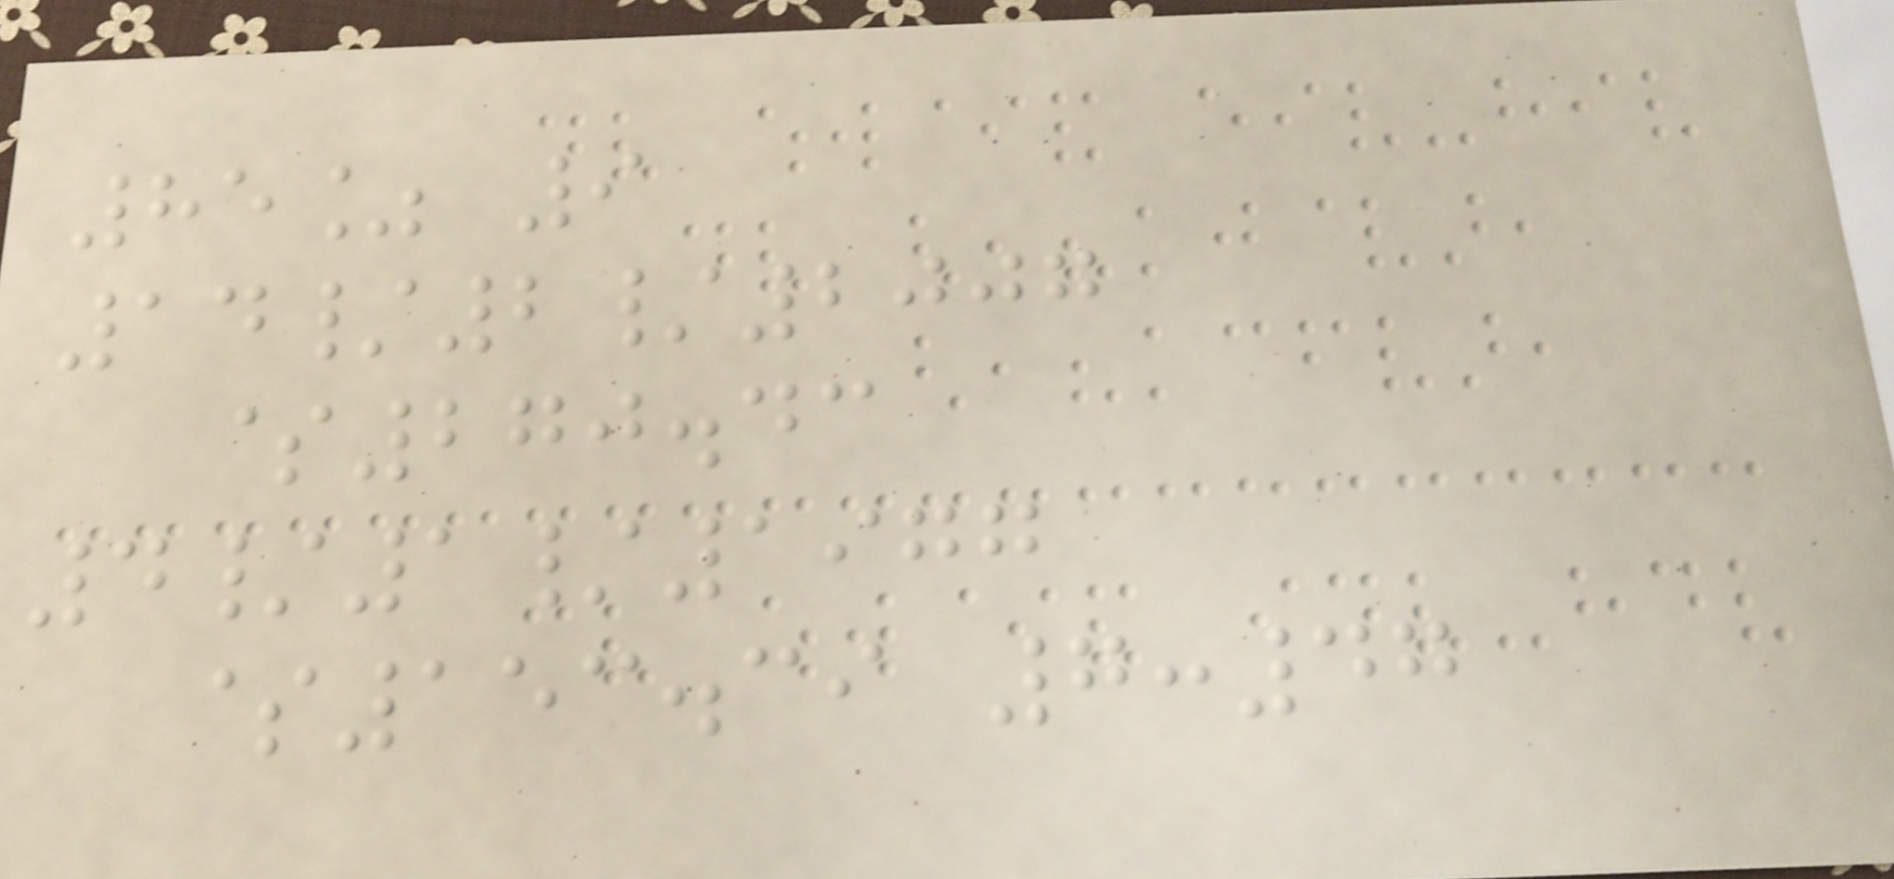85% 9
14/2/2007
$270.43
4/1/1977
$153.39 7:47
